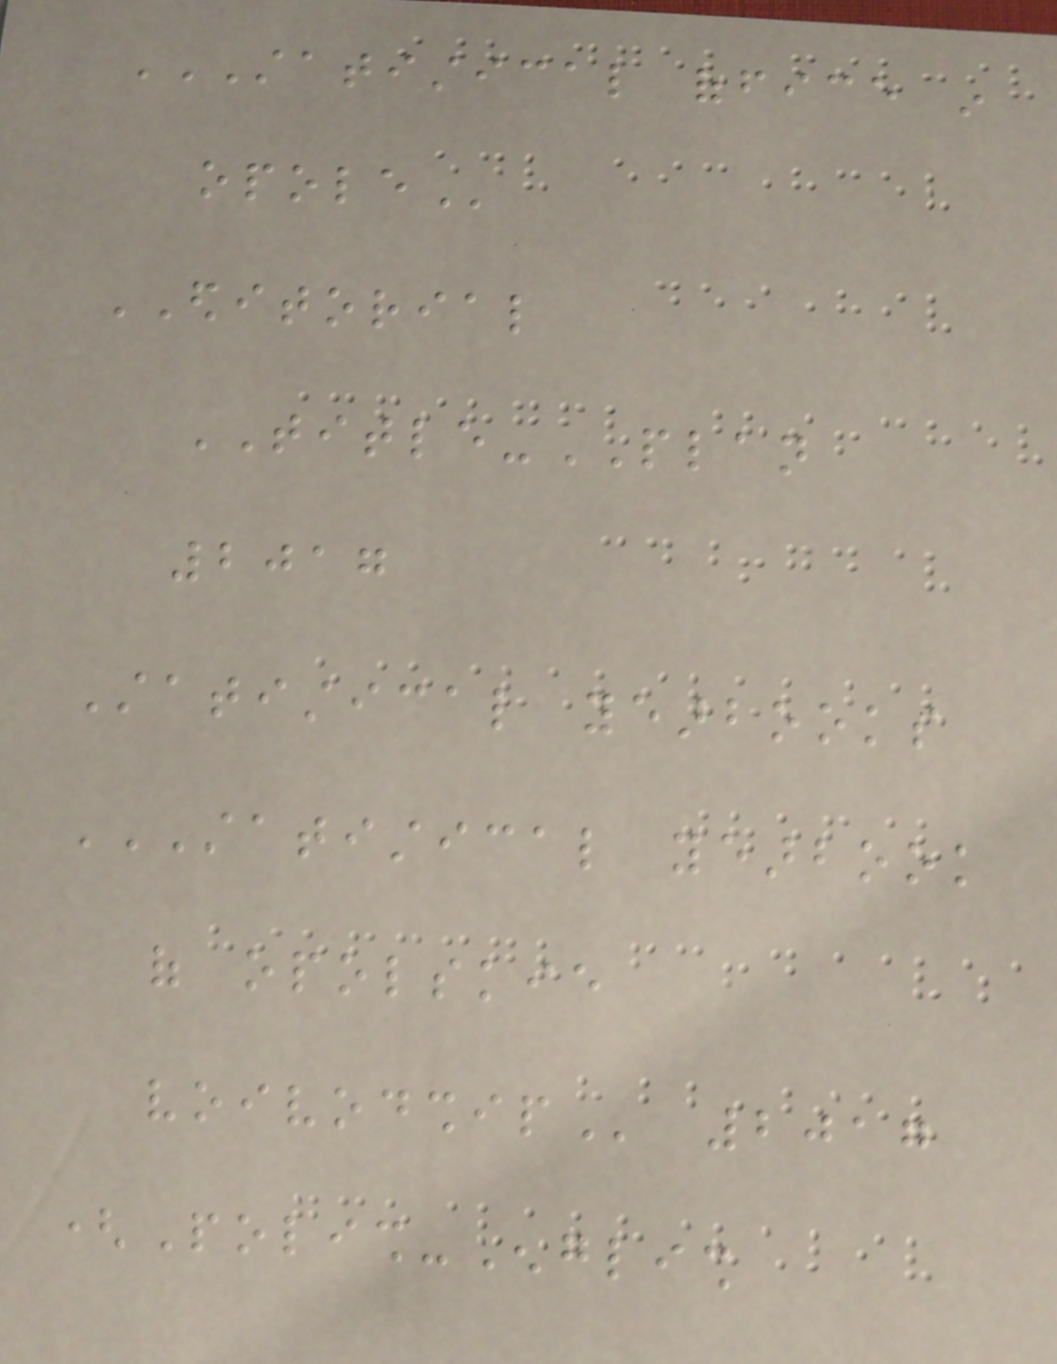STATISTICAL OFFICE IN
OPOLE
EDITORIAL
TITLE-PLAN
2017
Statistical yearbooks
STATISTICAL YEARBOOK
OF OPOLSKIE
VOIVODSHIP 2017
(Polish-English
